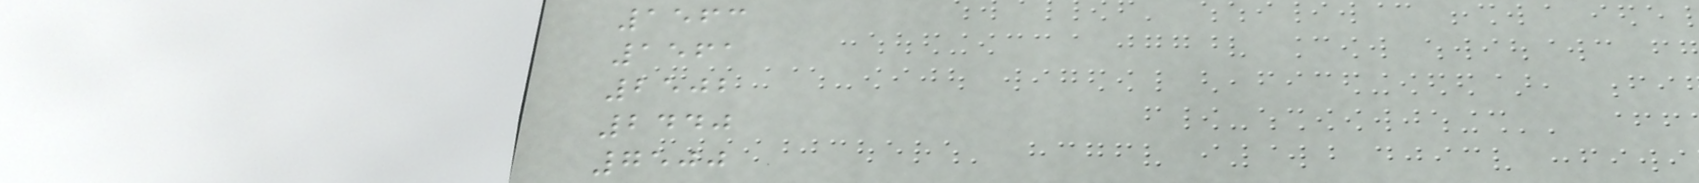1563
1561
2502
2440
7500
